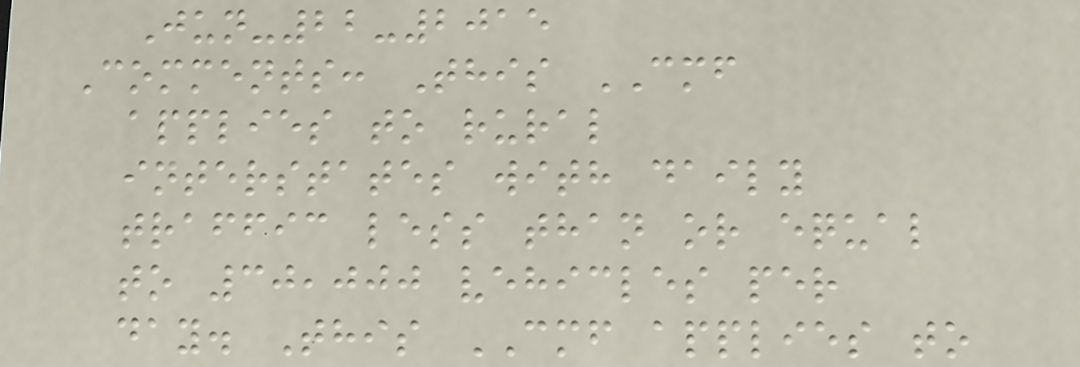Jun-22-2015
Comments: This CMF
applies to rural
interstates with daily
traffic less than or equal
to 30,000 vehicles per
day. This CMF applies to
